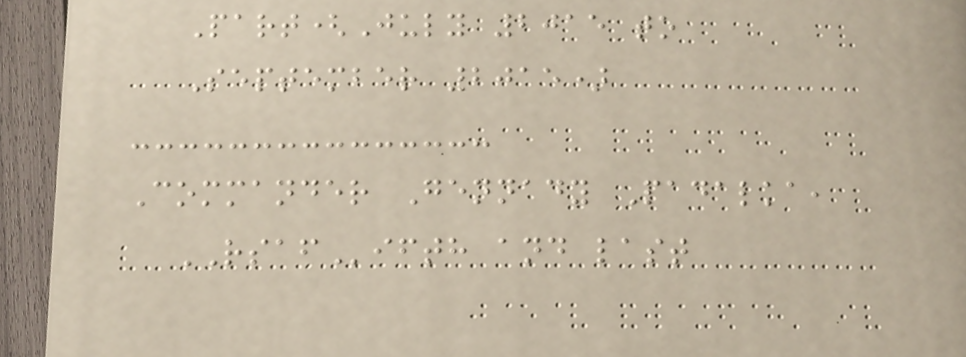Part(July 2015 to
September 2015)
Commander Gennady Padalka,
RSAFifth and last
